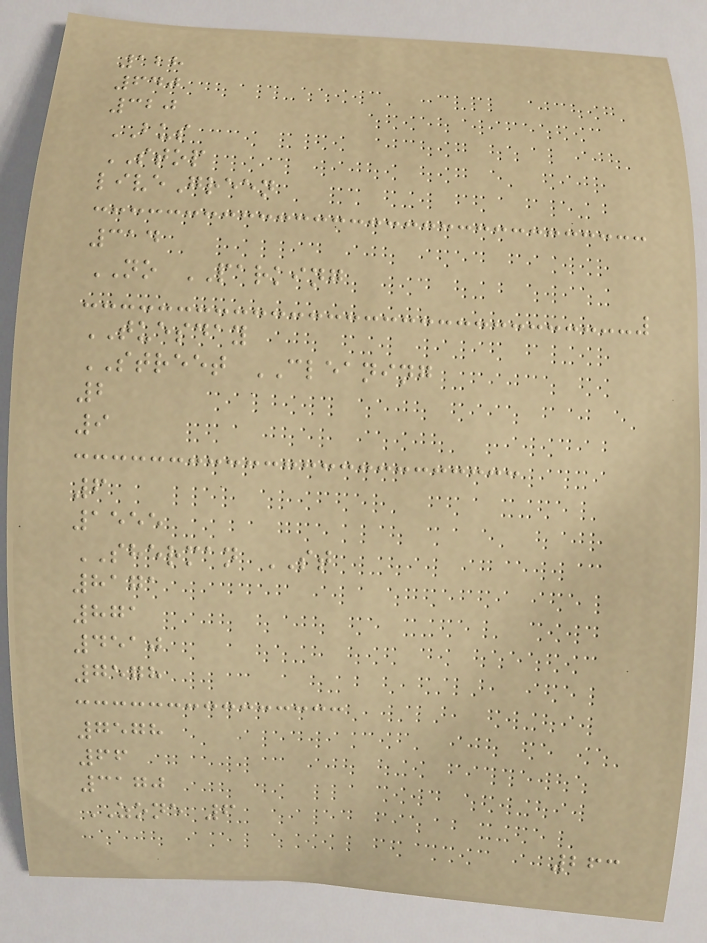128
640
320
BUS
STOP
liveGreen
314
NO PARKING
TUESDAY
STREET CLEANING
2
9
6
1555
SHERMAN ST
8171
871
4510
7578
7578
66
3170
ZONE 6
263
